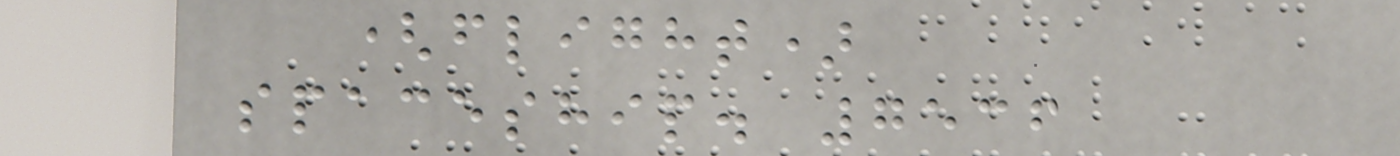(flight)
spaceship. 7536
